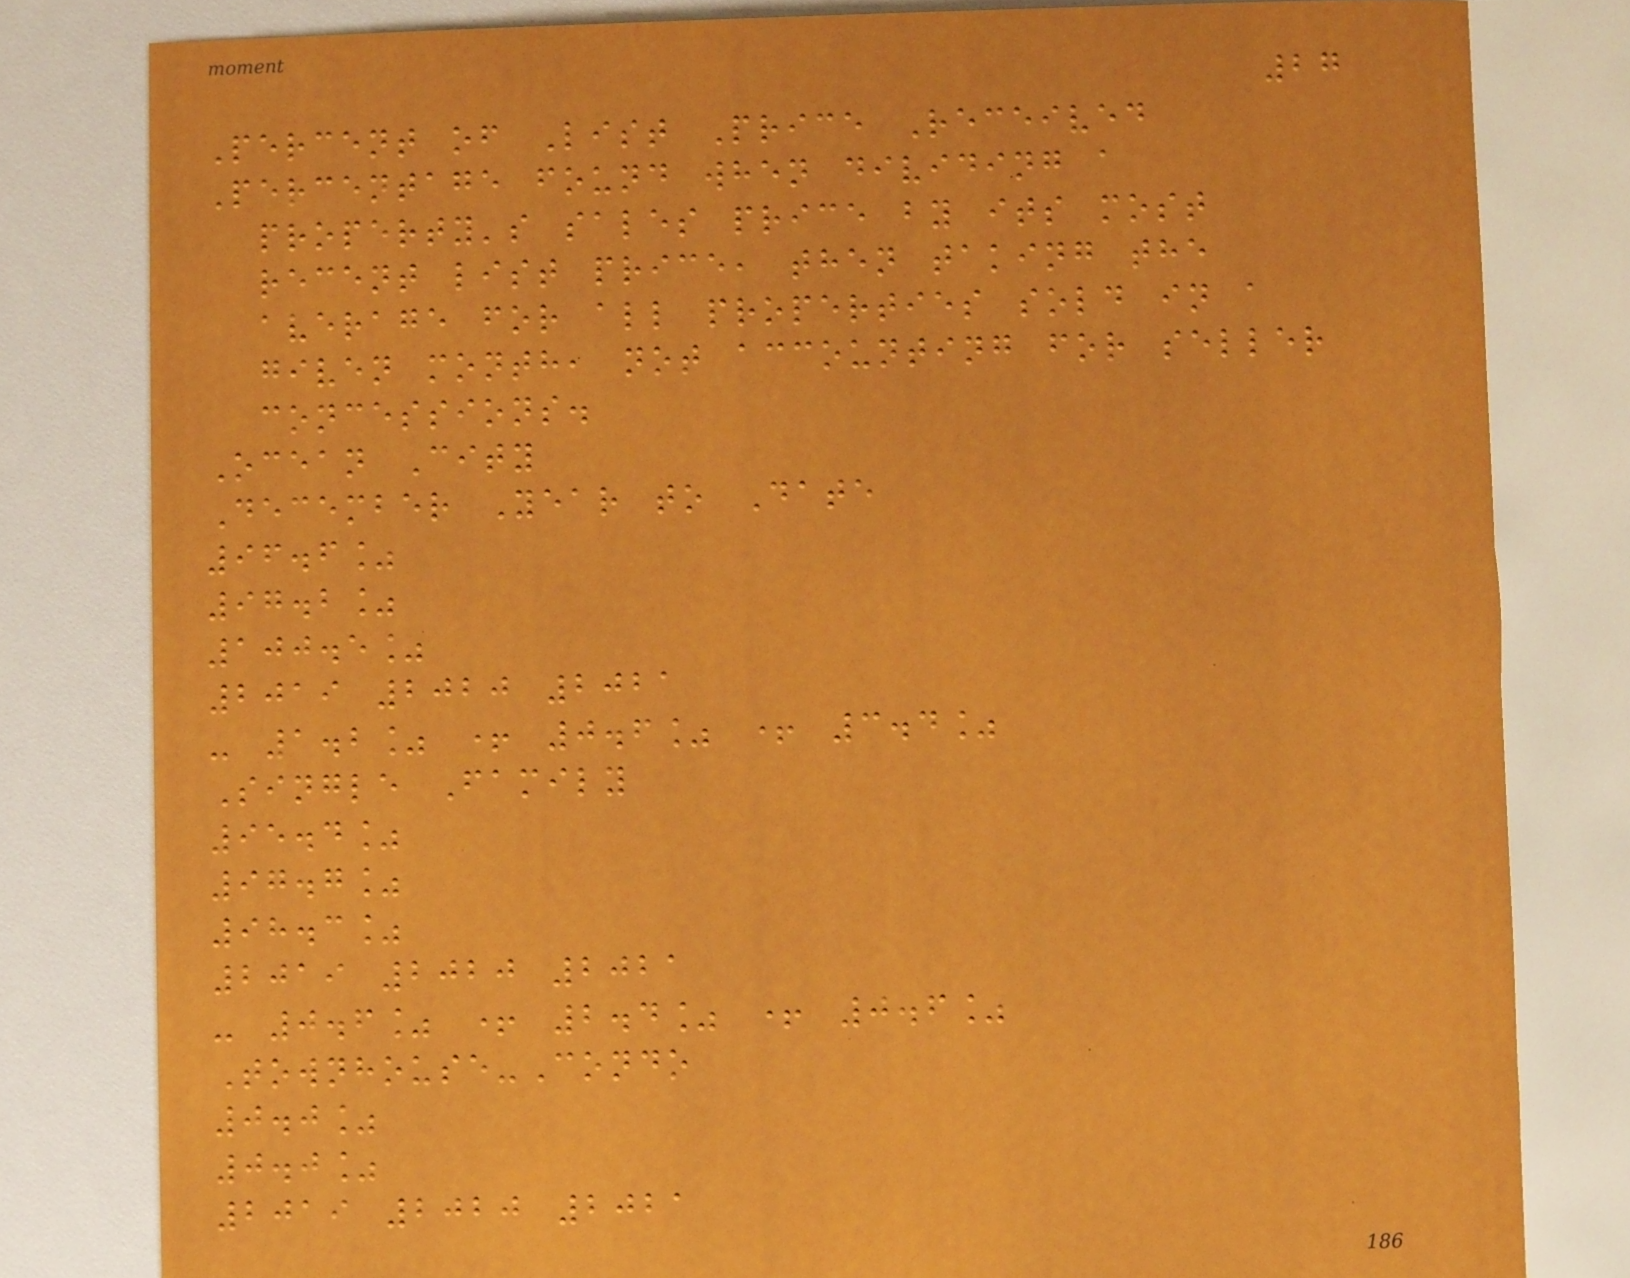27
Percent of List Price Received
Percentage found when dividing a
property's sales price by its most
recent list price, then taking the
average for all properties sold in a
given month, not accounting for seller
concessions.
Ocean City
December Year to Date
96.6%
97.2%
100.5%
2019 2020 2021
- 1.2% + 0.6% + 3.4%
Single Family
95.4%
97.7%
98.3%
2019 2020 2021
- 0.6% + 2.4% + 0.6%
Townhouse-Condo
0.0%
0.0%
2019 2020 2021
